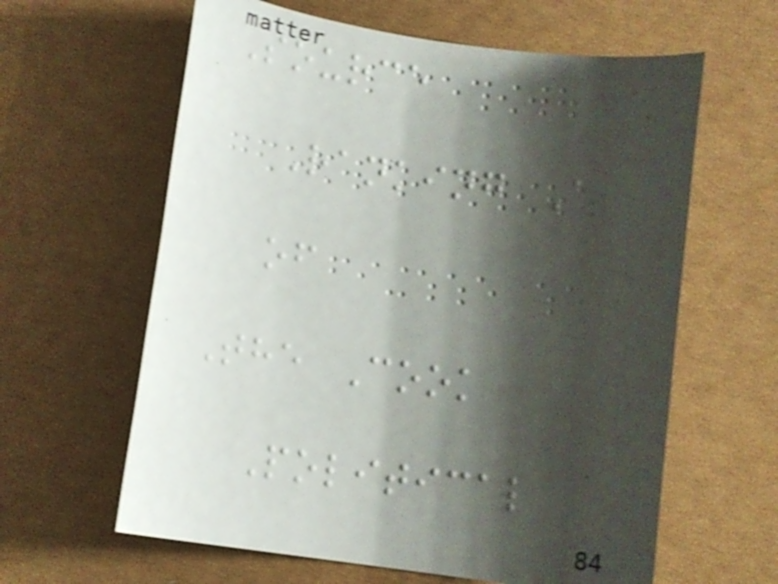Source
Ranking As
of
The Cook
Political
